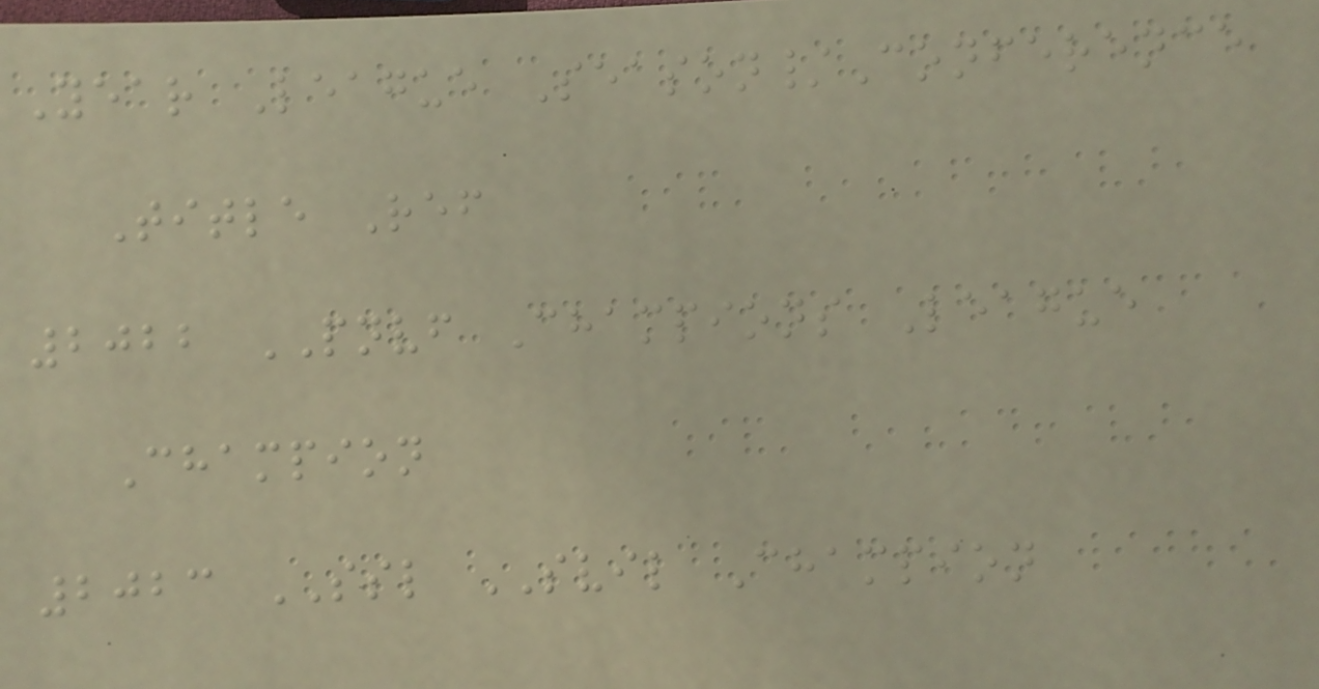Year League Season/Conference
Title Ref
2022 PNVF Champions League
Champion
2023 SSL SVIL Champion
